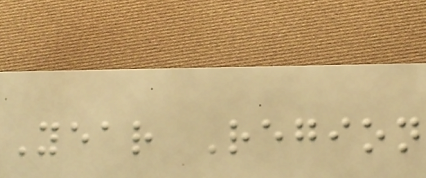Year Region
